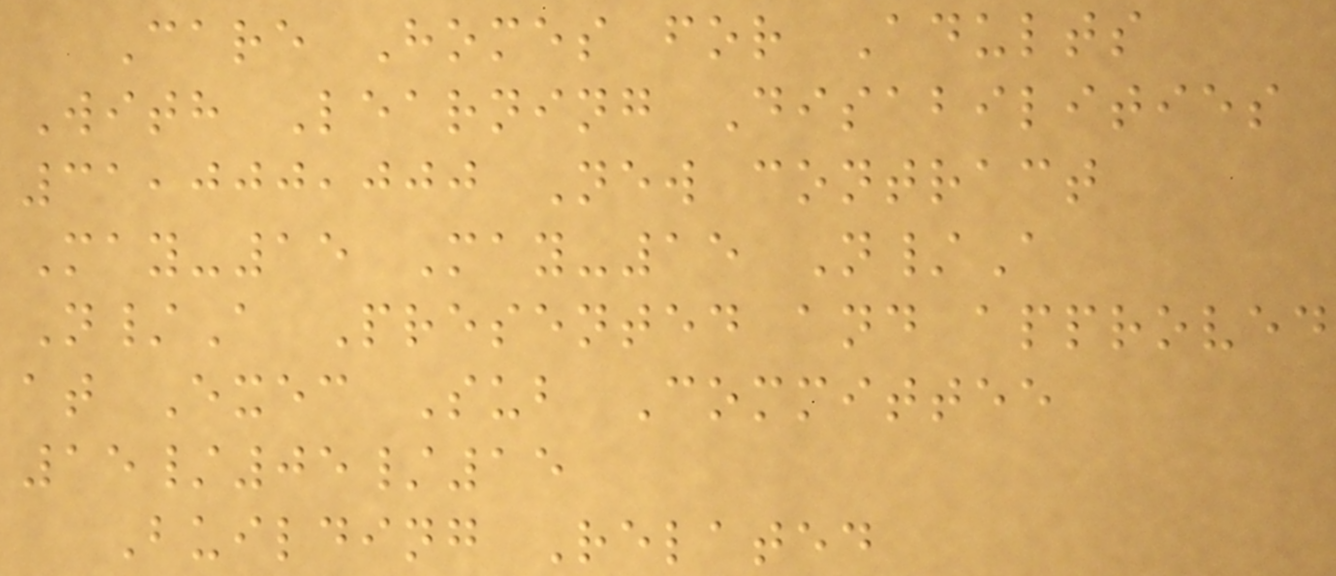Care Homes for Adults
With Learning Disabilities
31,000,000 New contract
May-15 May-15 N/A
N/A Presented and approved
at Exec Sub Committee
15/05/15
Building Related
